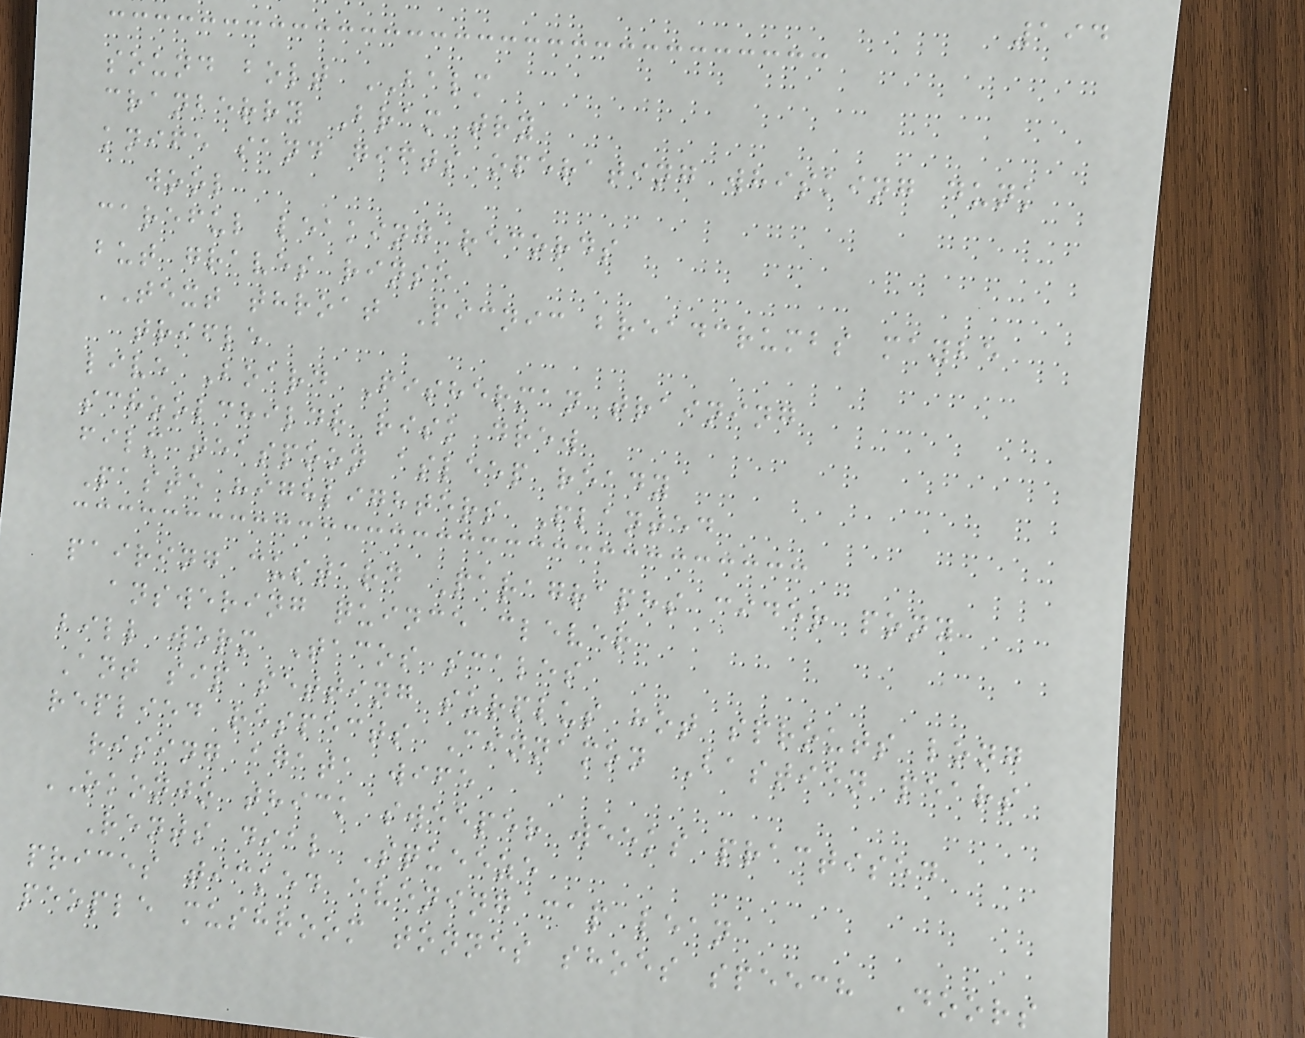194
sound bolt BALM
cranberry Bram try
knife sand gifts operating whisking dunk
wool
careful leaking records
but graves rinse
TEXT throat Picnic breadcrumbs maybe
trifle
live Board Fisherman training
schoolchildr risk drew
film teaspoon asleep ready
Paste highlighters Planted
pairing custard Paragraphs cider pony
answering quince clever
bill worm Tacos scales
Ant sip setting surplus hot sprouts long
replied respects Cinnamon Bastien pears
rising agata wife
OKONJO thick sweeper weeks practised
Rents dial Squeeze
prices ticked evening cap lean
people mushroom tonnes shoes speech Doors
